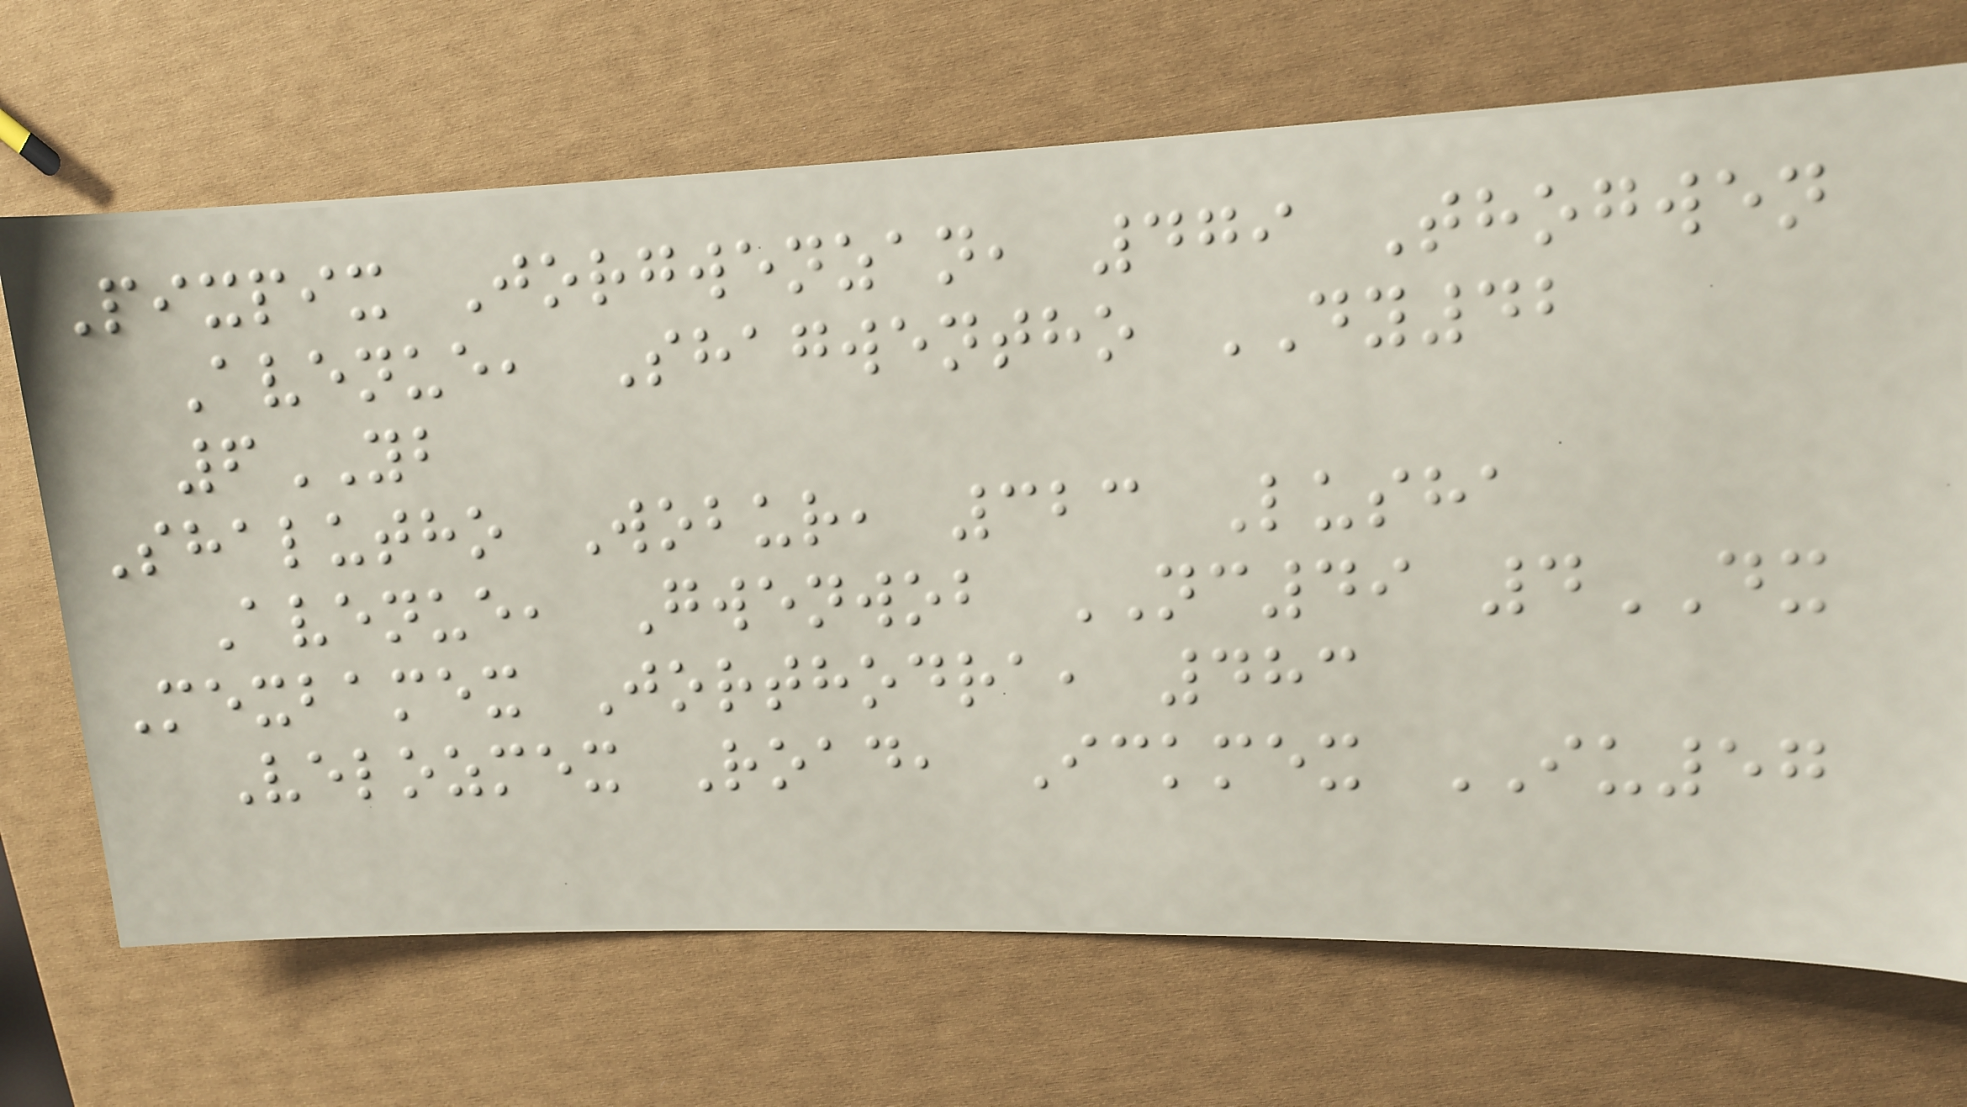Pixpix Jorgwenzan, 479 Thogwen
Avenue, Shagwentho DY42
6YB
Shalutho Wobur, 323 Lusha
Avenue, Gwenwob NC49 4DX
Mexbamex Jorthodra, 483
Velozmex Road, Ickmex IU57
